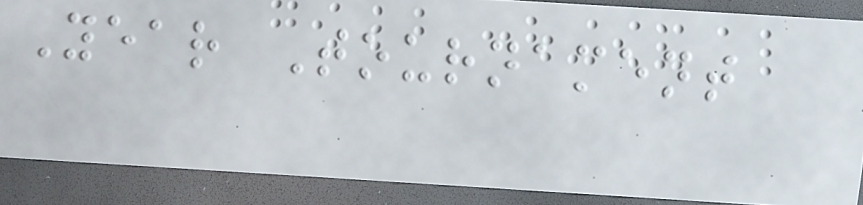Year Tournament
